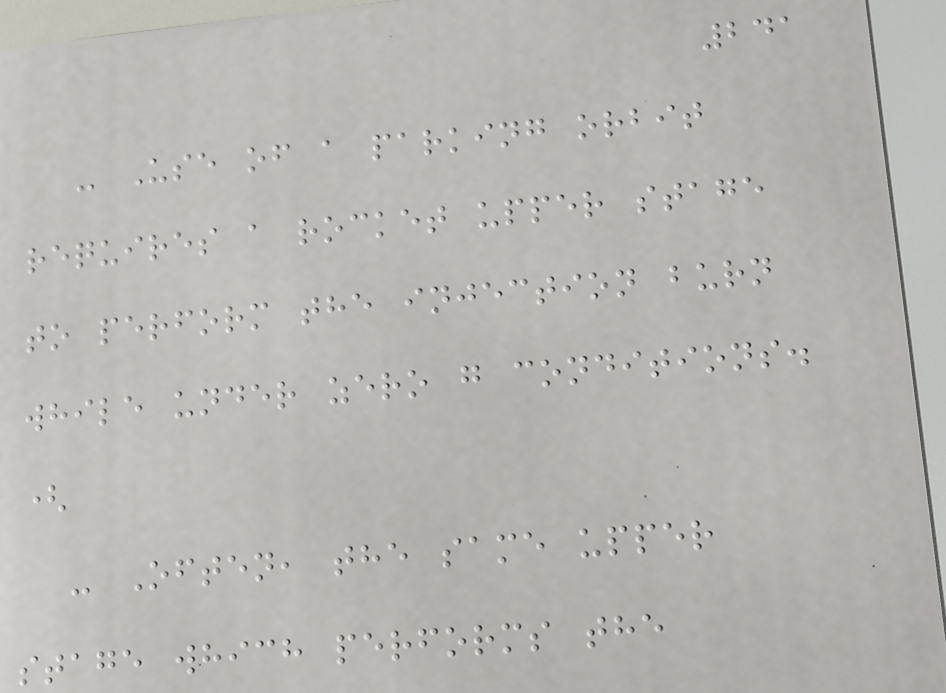241
- Use of a parking orbit
requires a rocket upper stage
to perform the injection burn
while under zero g conditions.
(
- Often, the same upper
stage which performs the
